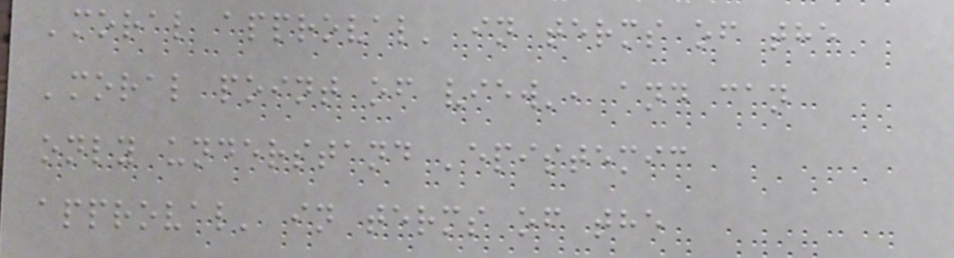'moral approval' in terms of the
'moral point of view', and can
only understand 'epistemic
approval' in terms of the
